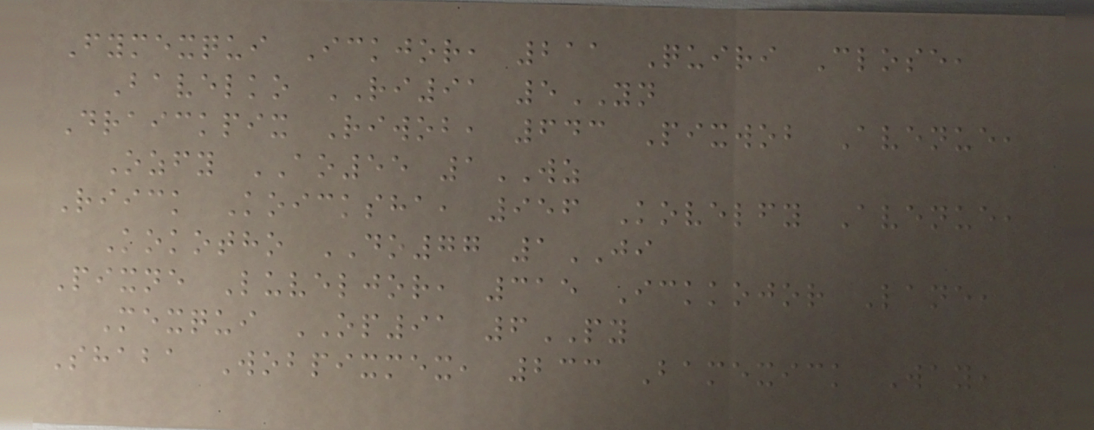Fymexqui Ickjor, 211 Quiri Close,
Bavelko RI91 5YN
Draickpix Riwob, 643 Pixwob Avenue,
Ozfy AO55 1WZ
Riick Koicksha, 956 Kovelfy Avenue,
Kokotho DO77 1JI
Pixne Luveljor, 315 Ickkojor Lane,
Mexqui OP91 6PY
Shaba Wobpixmex, 233 Bamexick Way,
